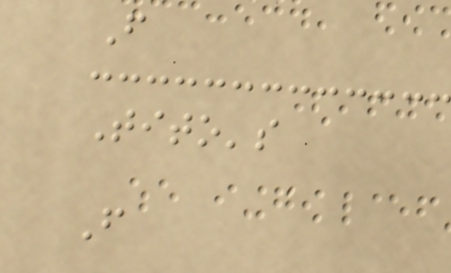F
Tito's
F
